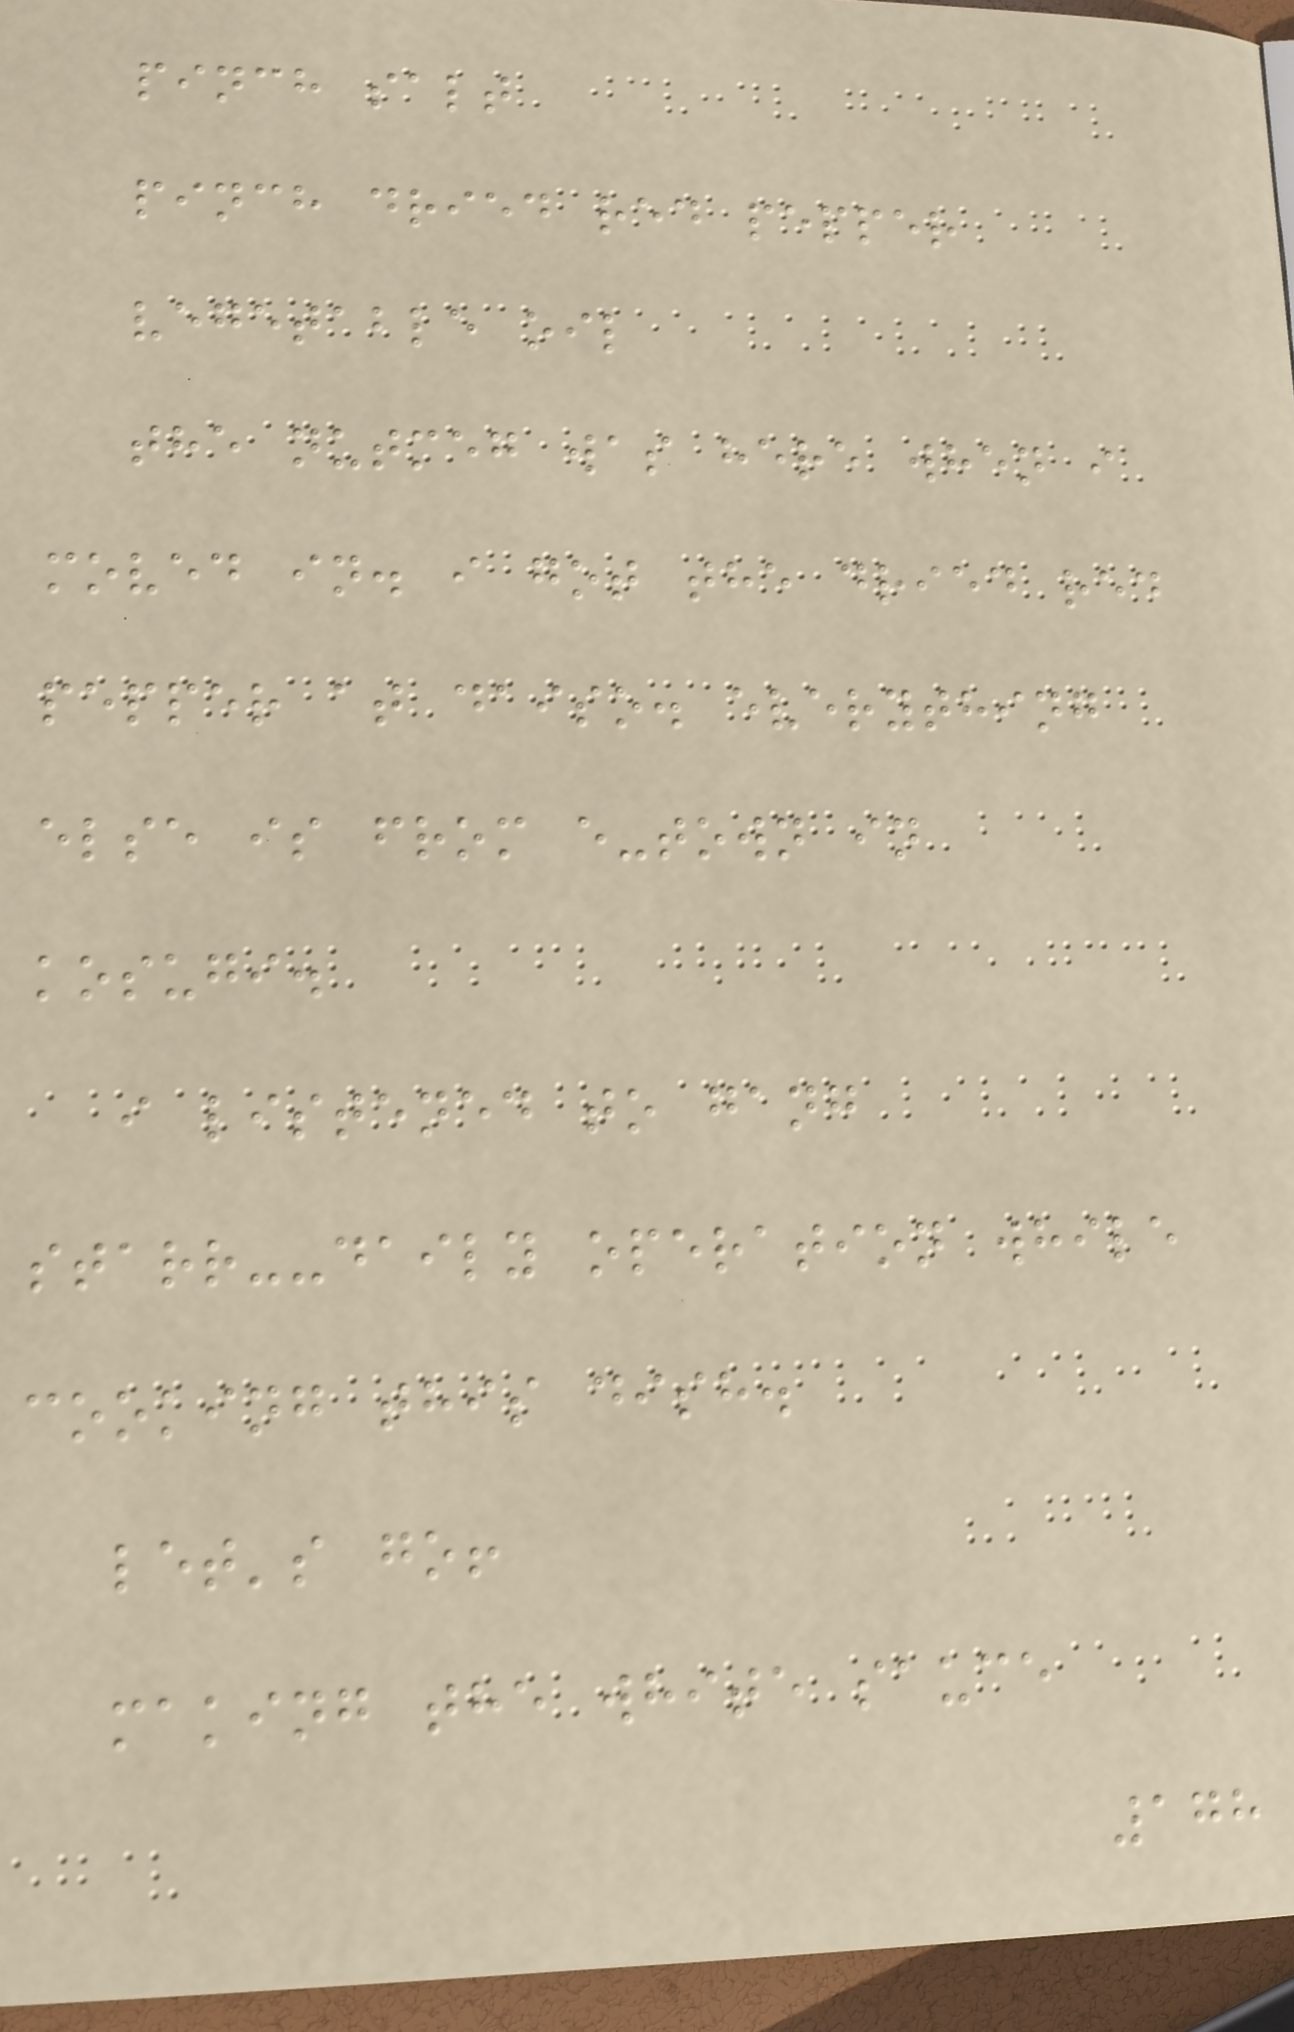pinch salt
pinch dried red pepper
vegetable oil
the nutmeg was here when i
moved in. i got the dried red
pepper at daiso. everything
else is from e-town in
kosugi.
i listened to gang
starr--daily operation while
cooking this dish.
let's go!
making the white sauce
178
